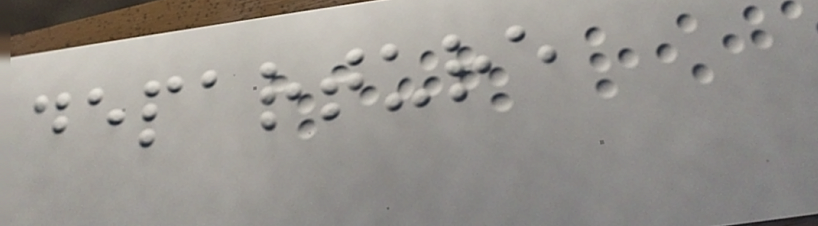departure
